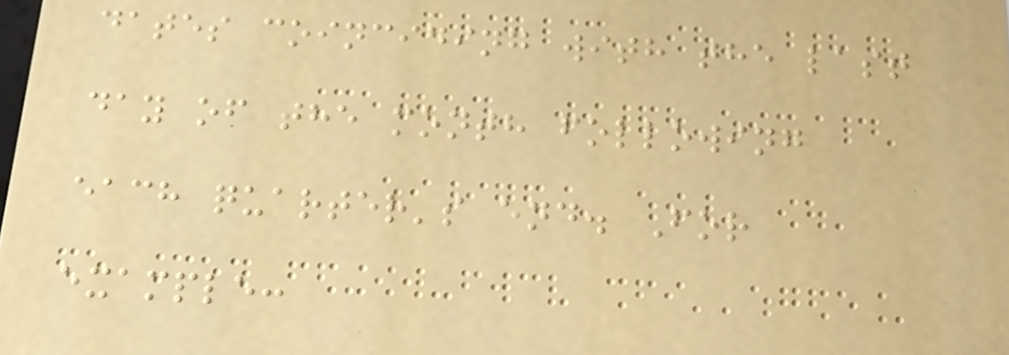dates coinciding with the last
day of the month following
each quarter's end. For
example:
